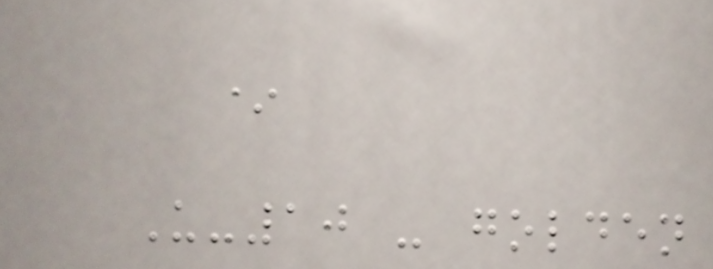*
U-10 - golden
